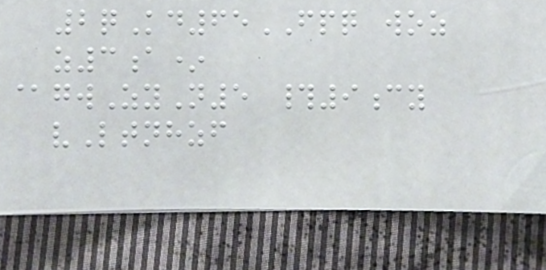2qKd65FPQ woz
z3a*
@gwZyN5 #9cy
vLtnhzf
